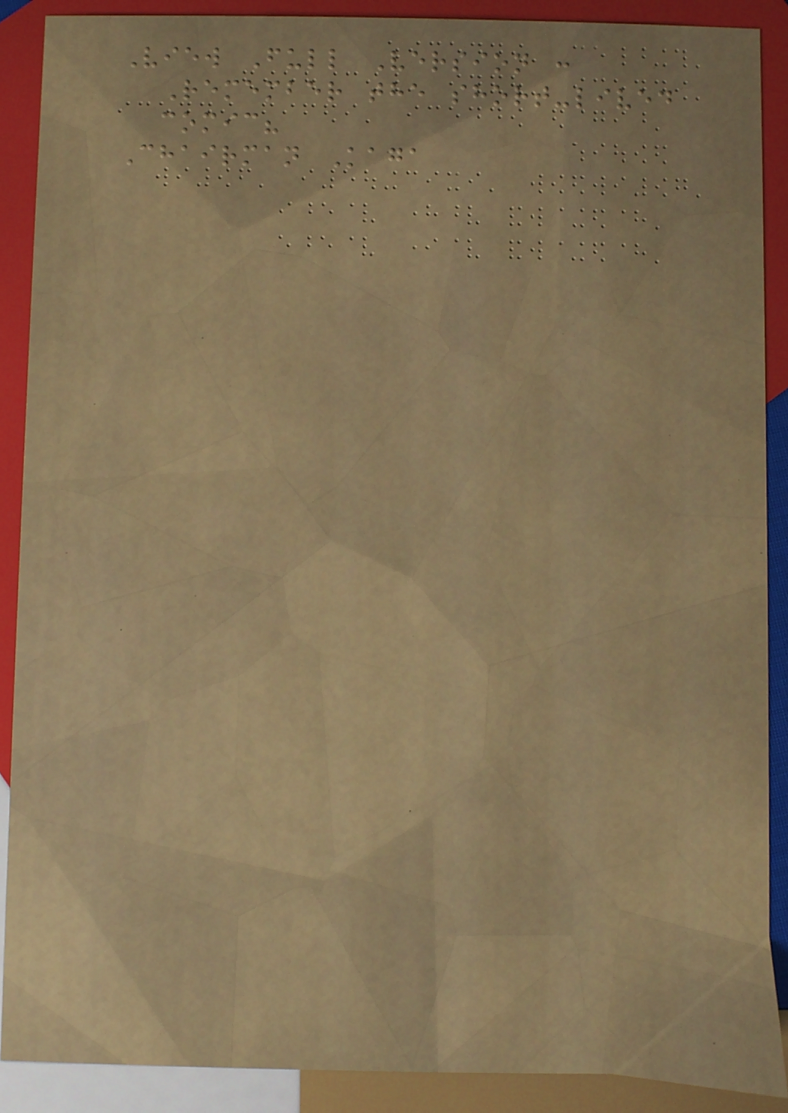View Full Version :
Remember the short-lived
comic?
Chairman Kaga
